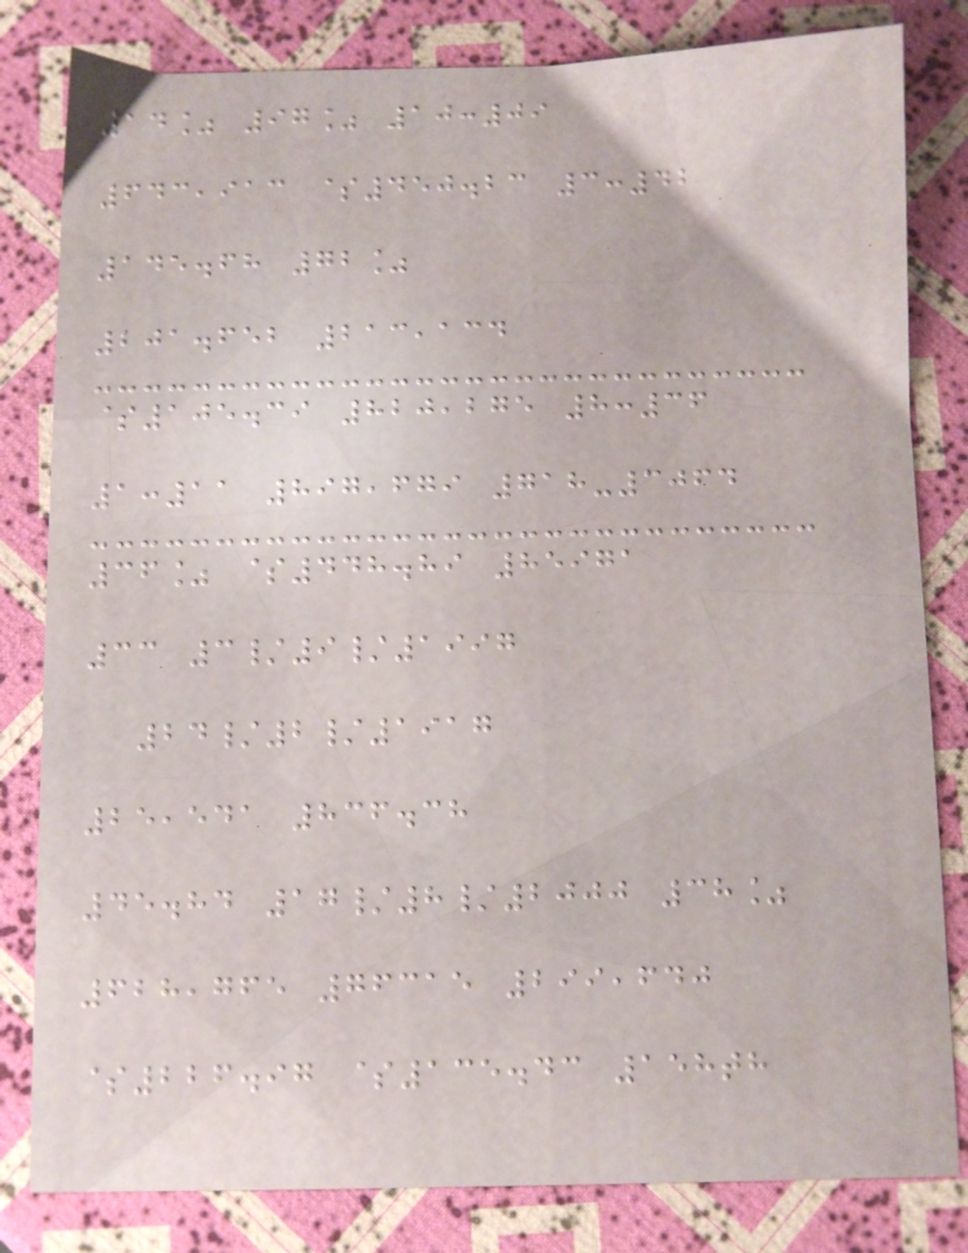14% 97% 10:09
643,913 $450.23 3:42
145.68 72%
201.652 213,134
$105.39 820,275 8:36
1:11 897,679 718-3064
36% $448.89 85971
33 3/9/1997
24/2/1917
25,541 836.38
45.84 17/8/2000 38%
628,765 76315 299,640
$226.97 $135.43 158th
